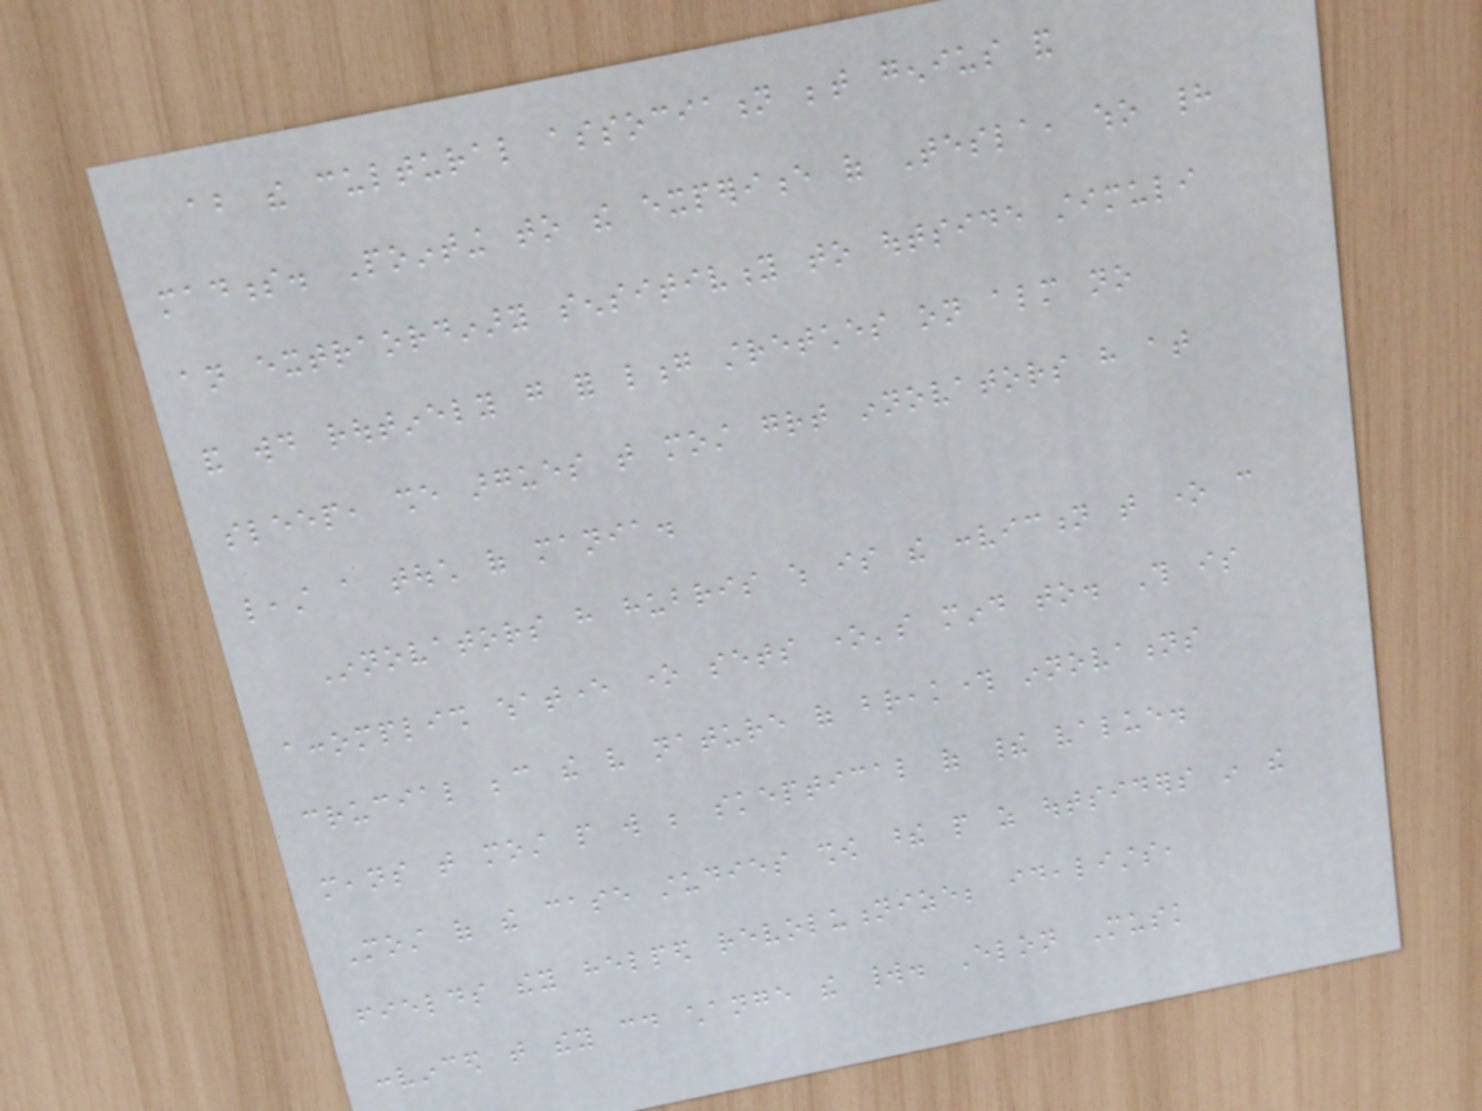about the cultural association between genius and
madness. Pointing to the experience of Tesla, who had
an extraordinary sensitivity to outside stimuli
and would routinely go for long stretches on almost no
sleep, she argues that most great innovators have at
least a touch of mania.
Innovators have hubris which is the conviction that one can
accomplish whatever one sets one's mind to. This is
crucial because the very nature of breakthrough innovations
means that most people will be skeptical of their value.
Most of the case studies show these people as outsiders in the
fields they helped revolutionize; idealists,
convinced that they could change the world. Elon Musk
